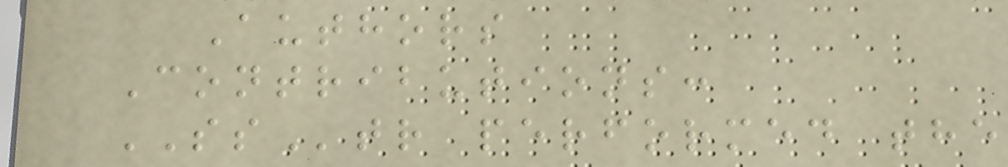Authors
Contributions:
SStr performed the
